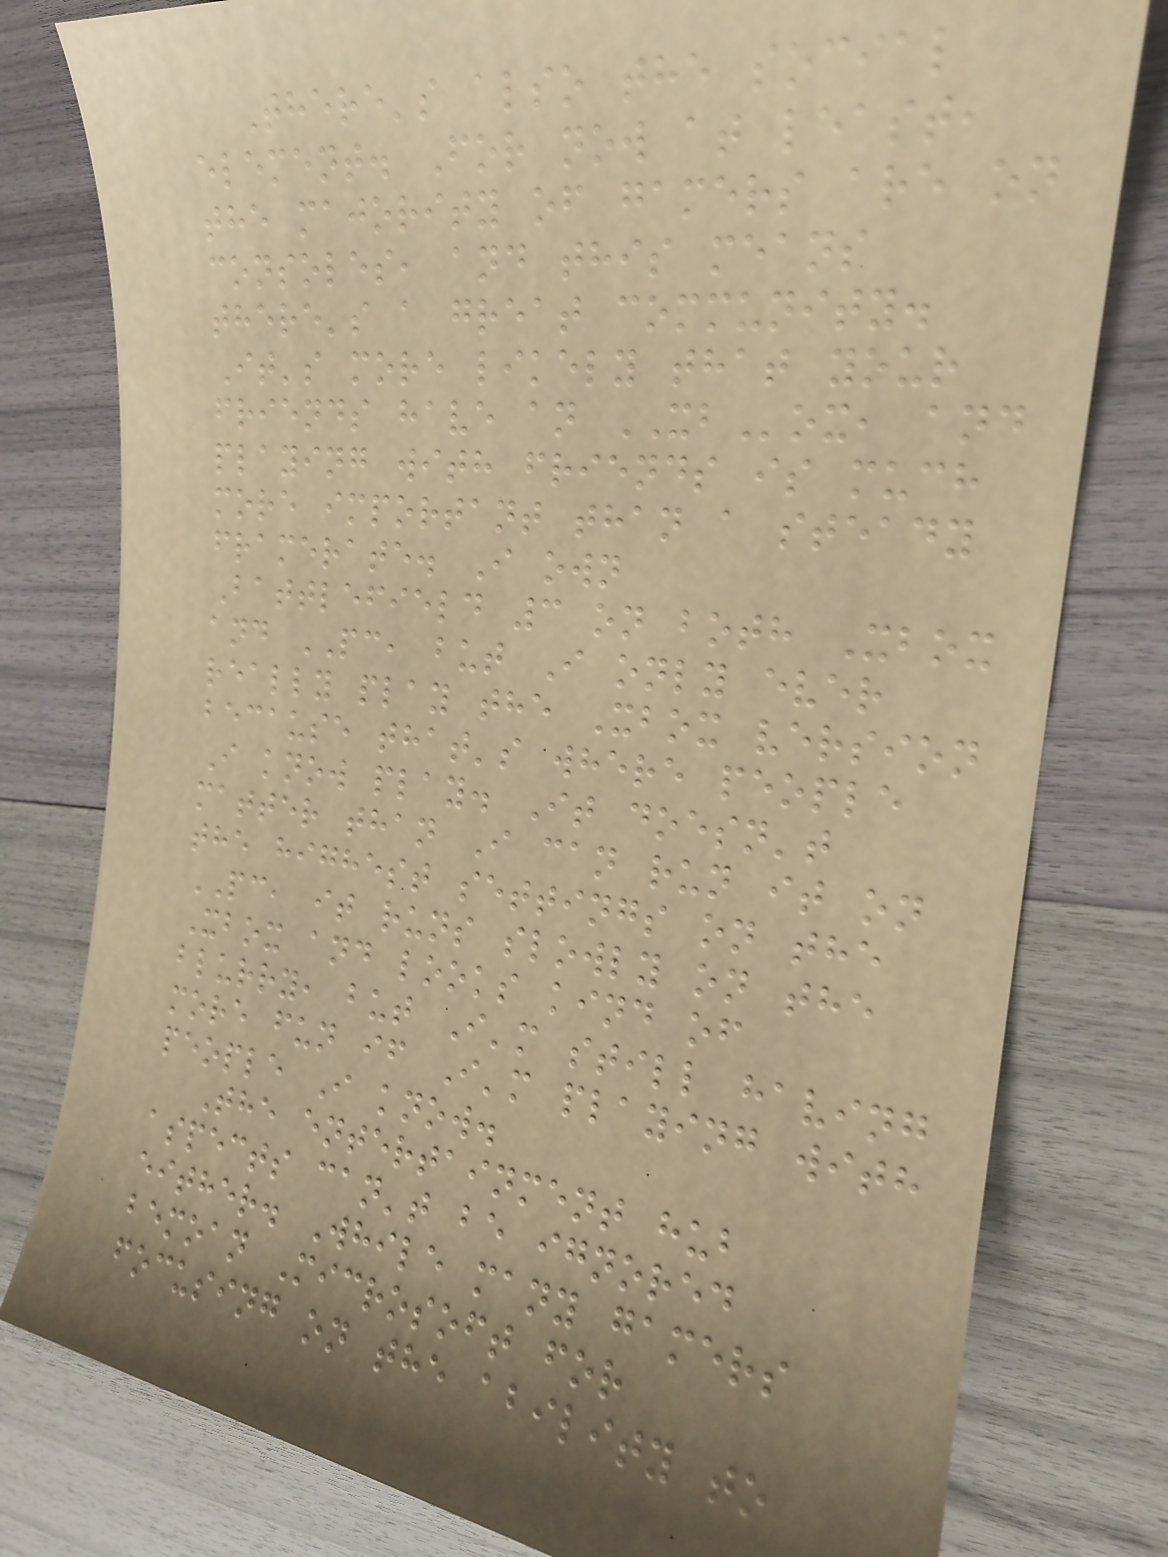There's also the social
element. For now at least,
the majority of gamers are on
consoles, and this means
there's a great community.
It's more likely that your
friends have an XBox, and
playing with friends is much
more important than a steady
framerate. I own
Battlefield 3 on both Xbox
and PC, but I only ever
really play the Xbox version
because that's where people
I know play. It doesn't
matter than I can run it on
the highest settings on the
PC, it runs slowly on the
Xbox and looks kind of
blurry, but I'm still having
more fun if I'm playing with
people I know.
The entertainment hub
aspects can't be ignored
either. While many gamers
bemoan Microsoft for
focusing on the ability to
